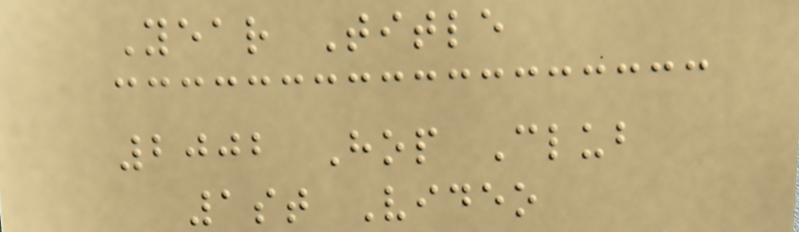Year Title
2002 Hop Club
1st Video
